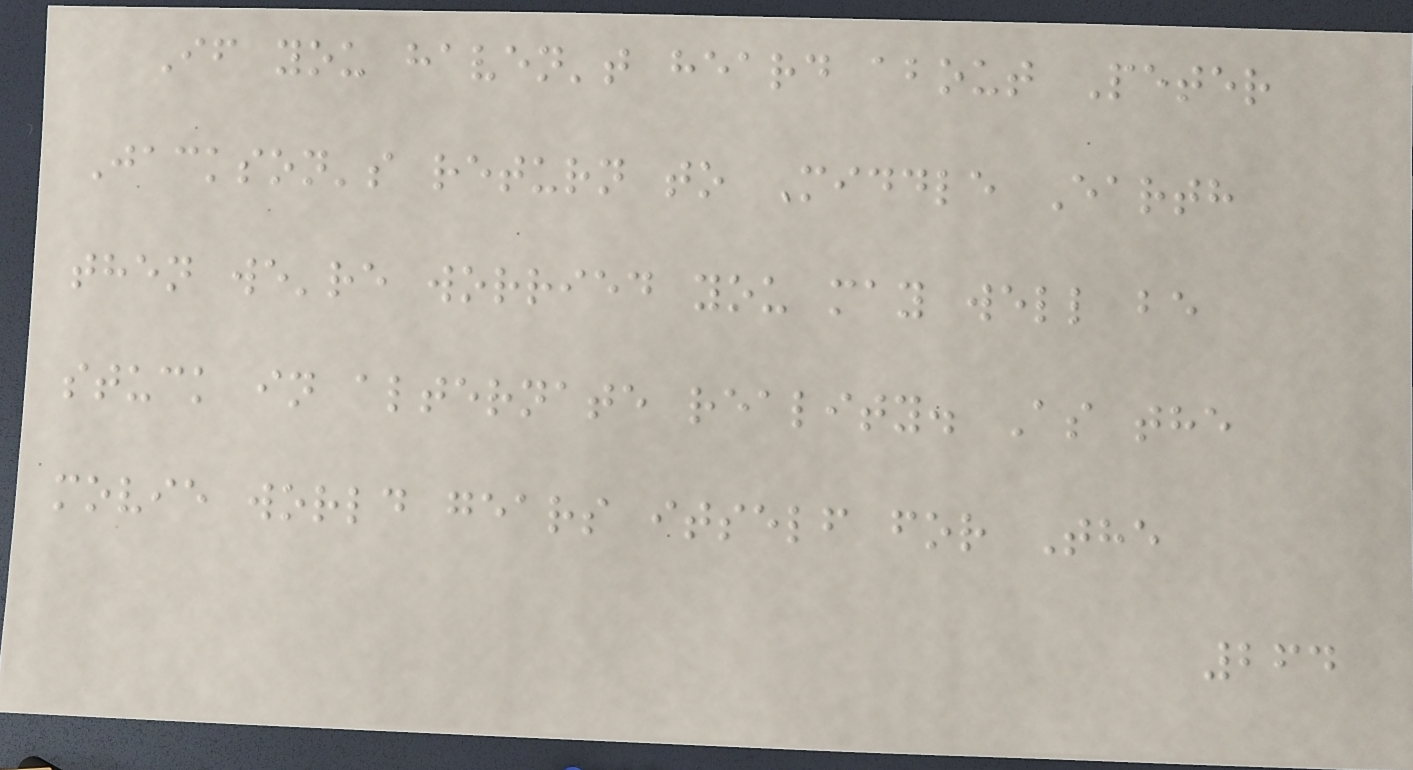If you haven't heard about Peter
Jackson's return to Middle Earth
then we're worried you may well be
stuck in alternate reality. As the
movie world gears itself for The
264
